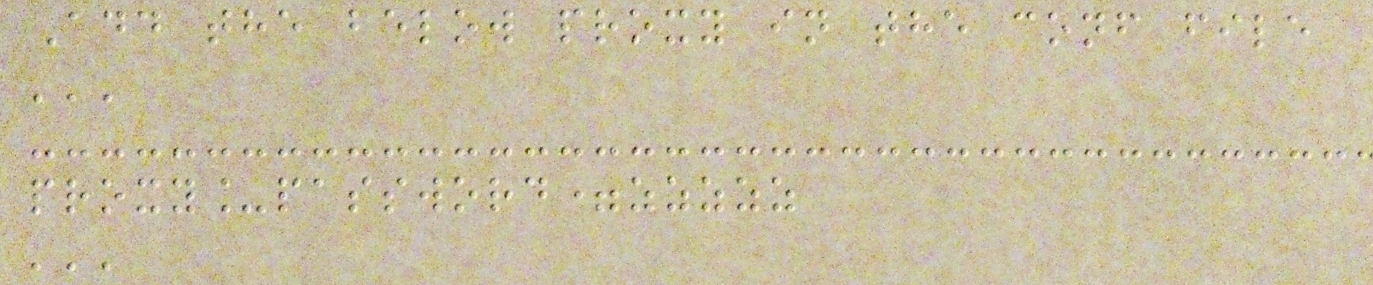Add the below proxy in the conf file
'''
proxy_password=zzzzz
'''
